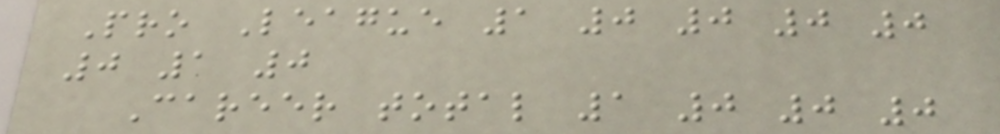Pro League 1 0 0 0 0
0 1 0
Career total 1 0 0 0
